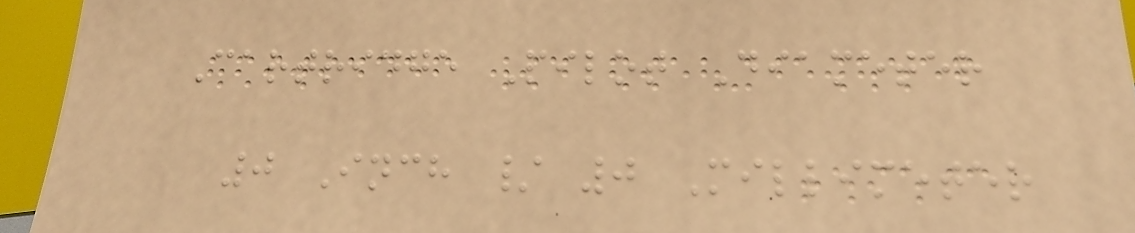Cartridge Pilot Diameter
0 Inch / 0 Millimeter
